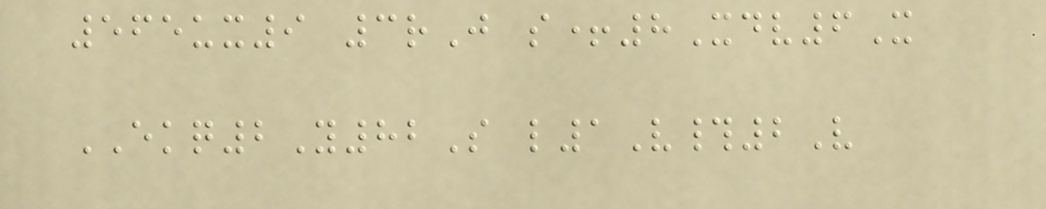565ux9 3rJ s+8Xdv6X
EKQ2Y82S l1V#2V
